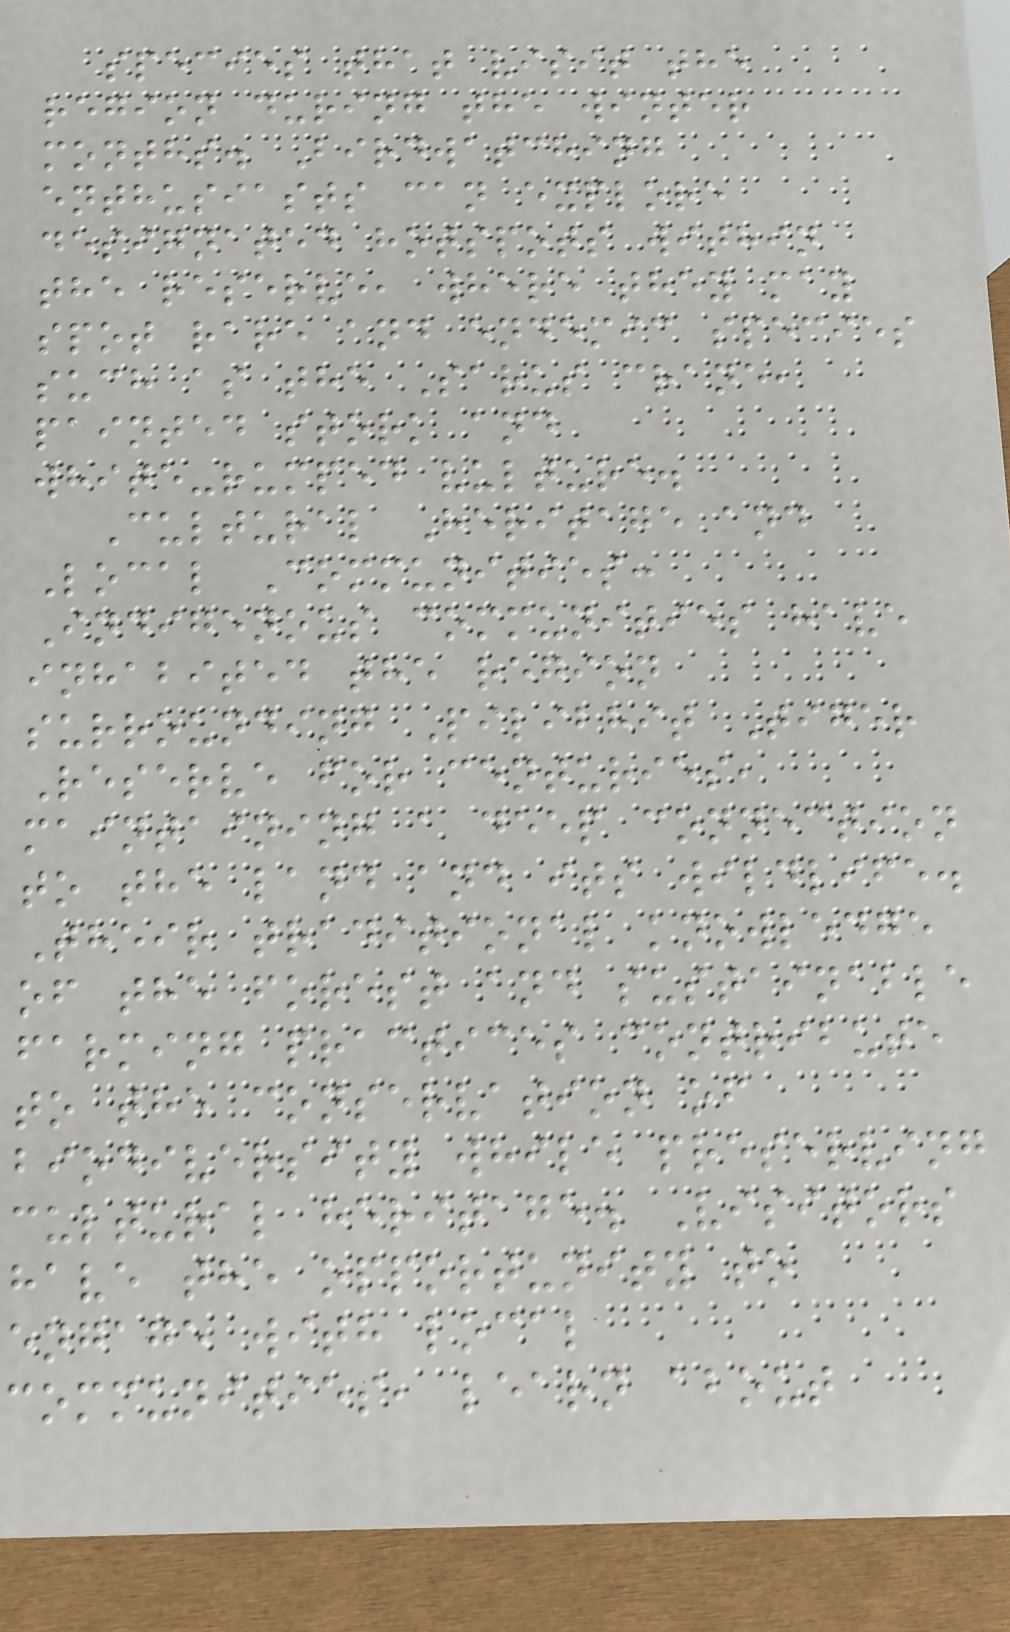species that visit the
region during the winter
months. Birdwatching
enthusiasts can explore
designated hotspots within
the reserve, where they may
spot rare and endemic species
such as the Sarus crane,
painted stork and
white-rumped vulture.
Cultural Heritage and
Local Communities:
Indigenous communities have
inhabited the region
surrounding Pilibhit Tiger
Reserve for centuries,
maintaining a deep connection
to the land and its wildlife.
Their traditional knowledge
of the forest and sustainable
farming practices contribute
to the conservation of
biodiversity while preserving
cultural heritage. Visitors
have the opportunity to
engage with local
communities, learn about
